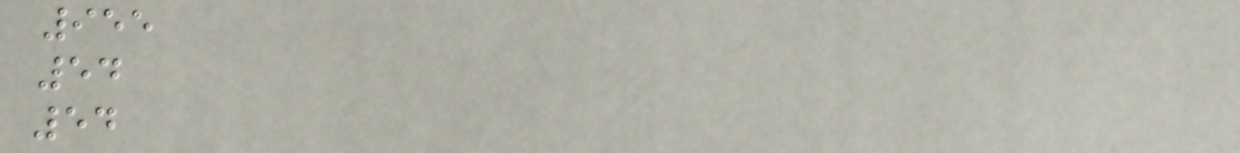955
54
54
